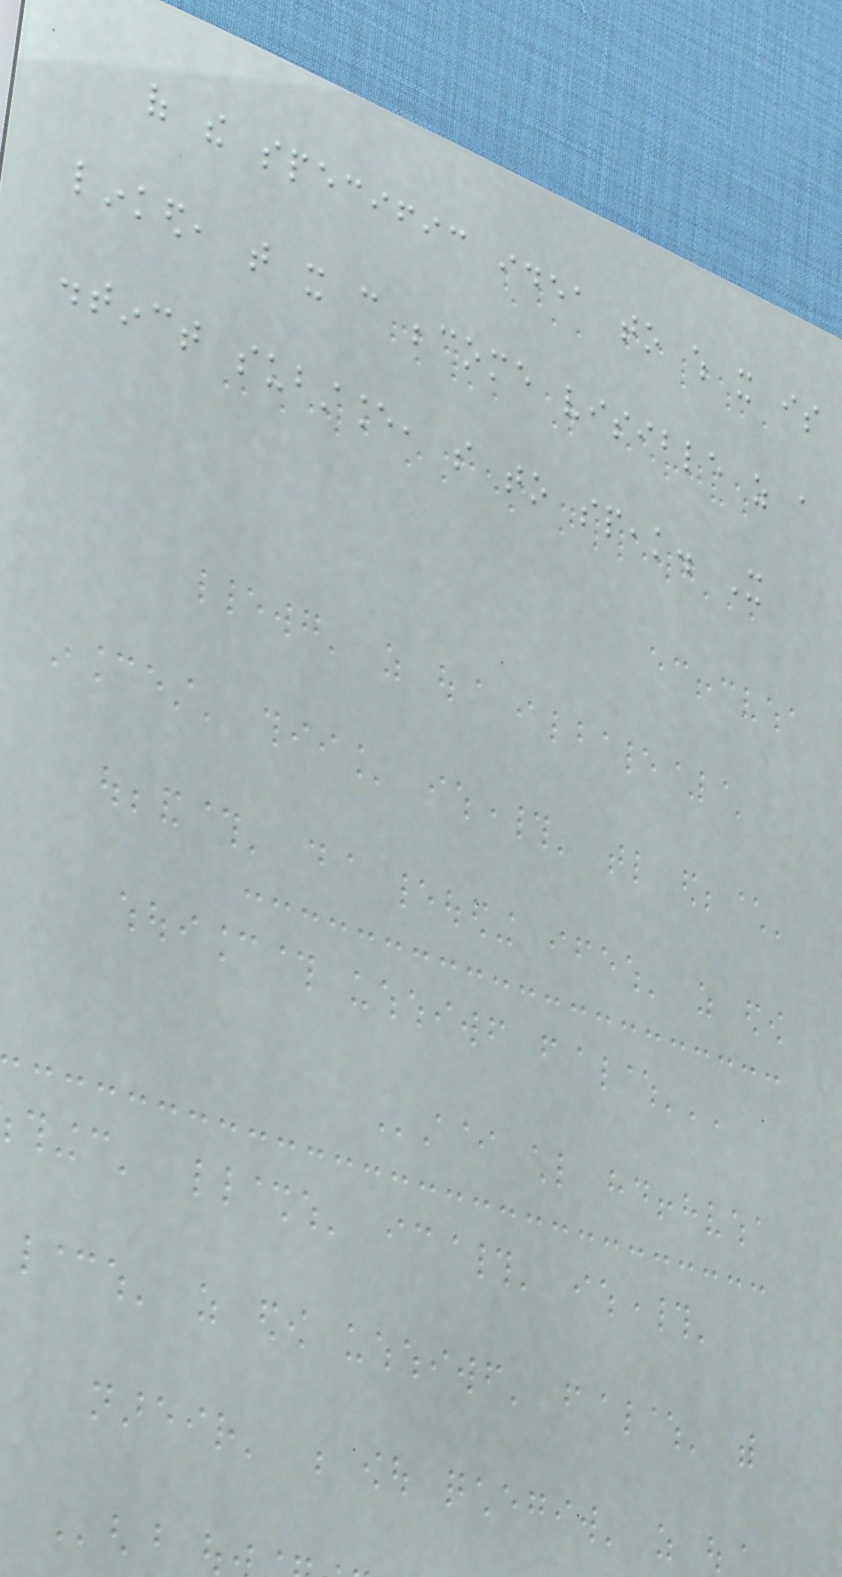of the specific idea to which it is
linked, that it can become visible as a
distinct substance, so to speak. It
